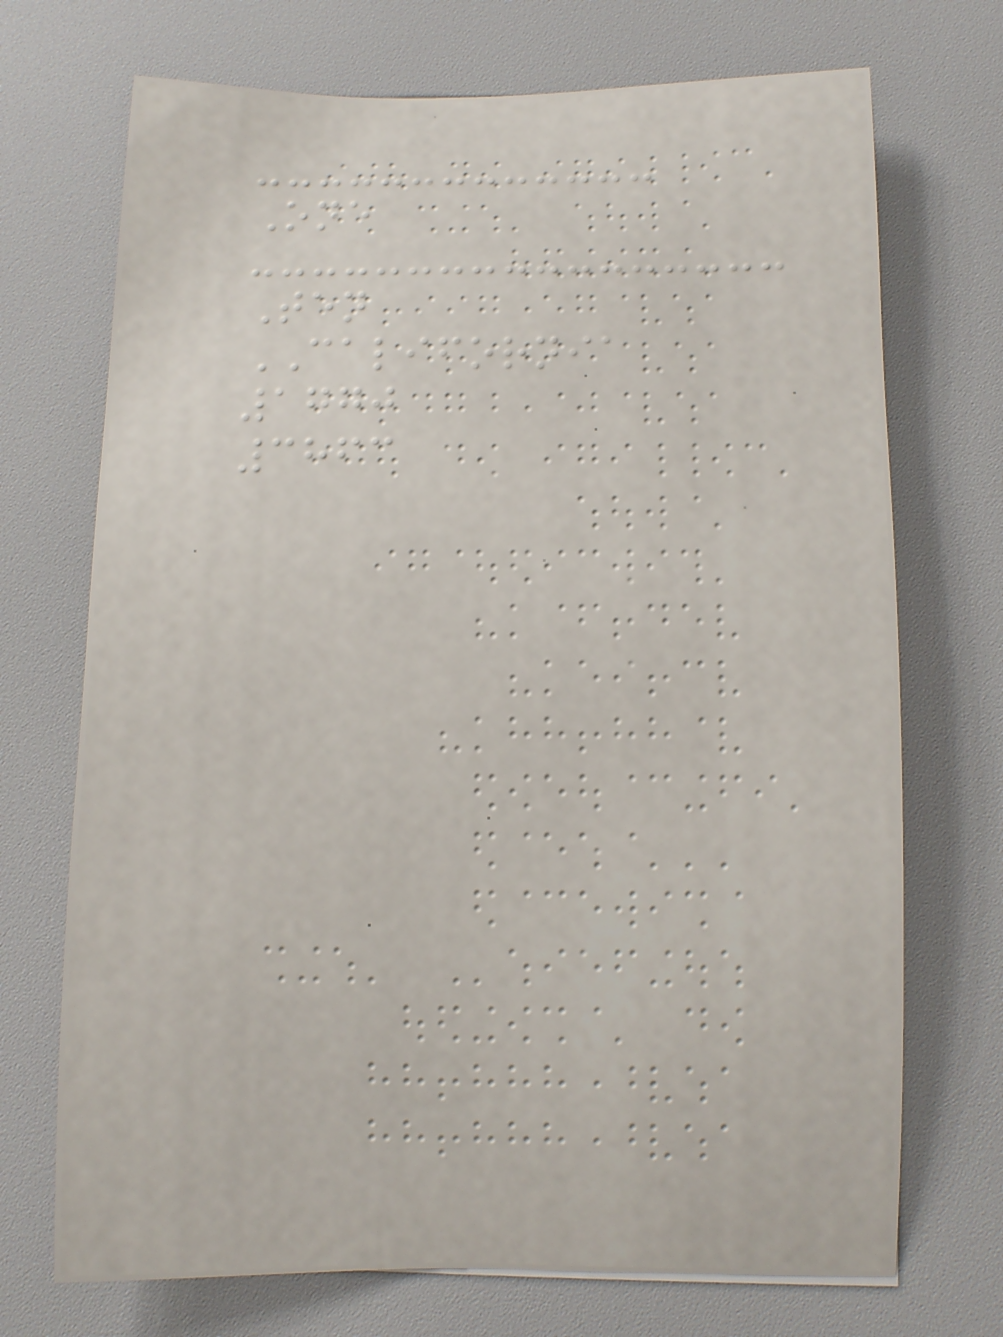One
Ten
CALIFORNIA
1770
3863
